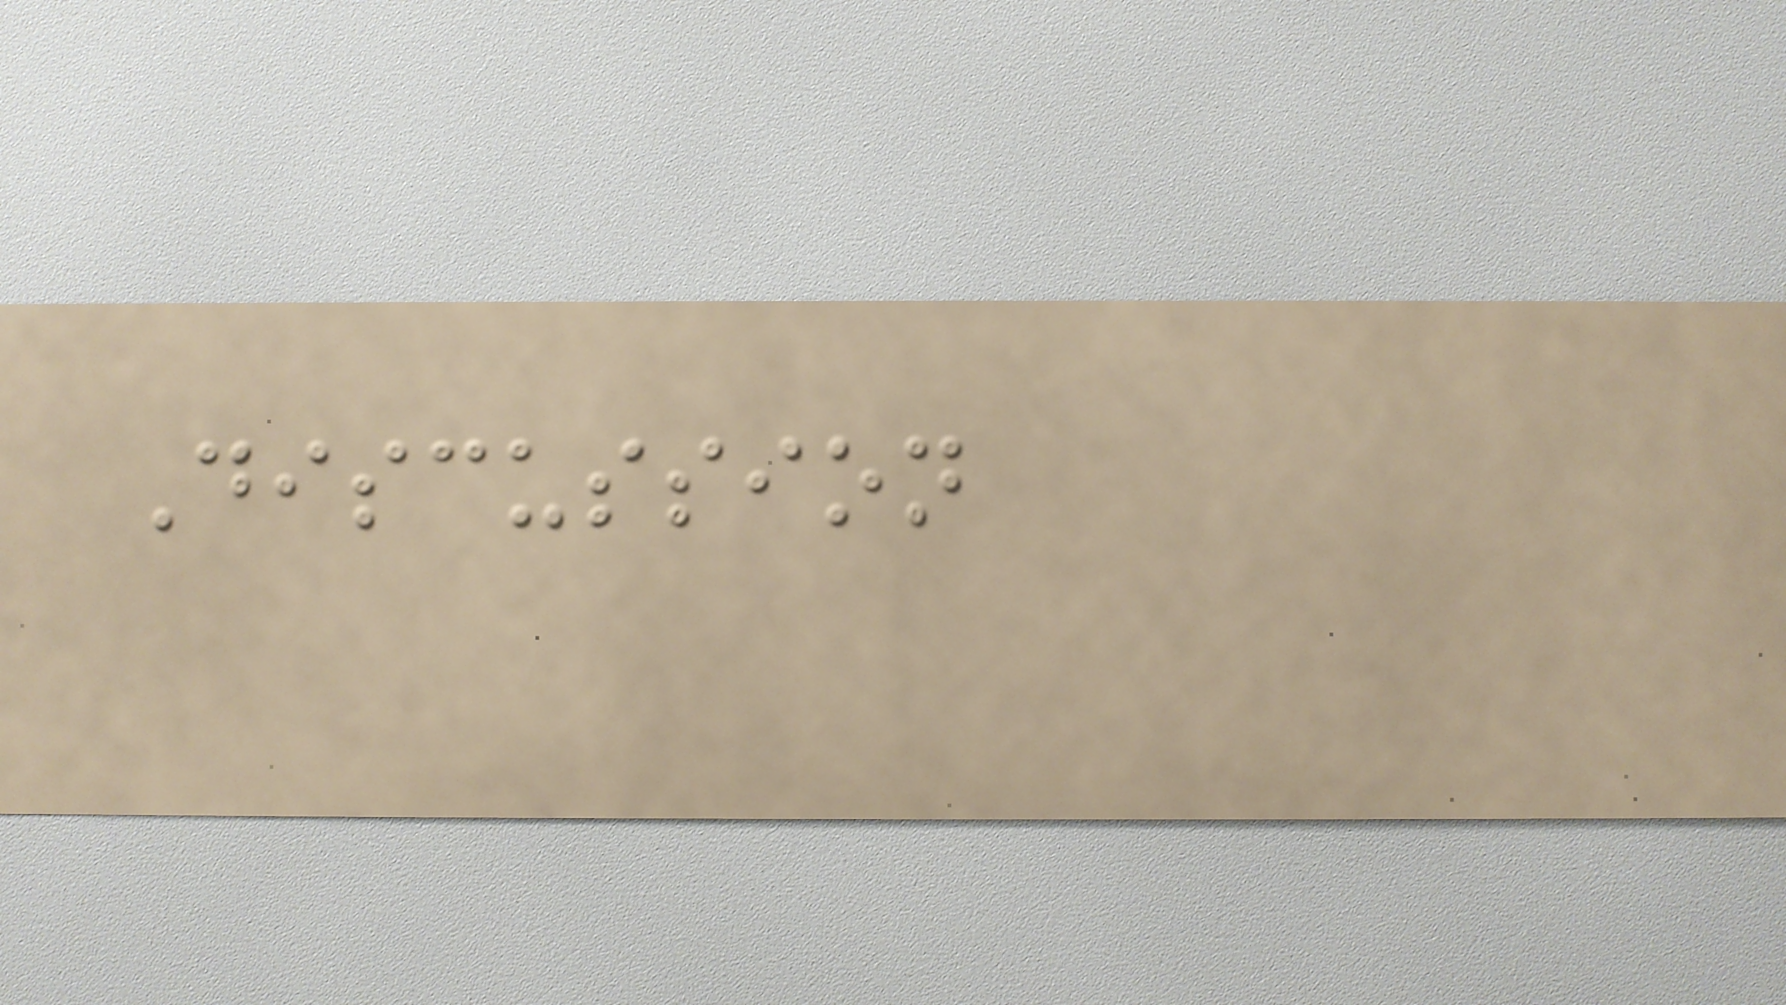Discussion
